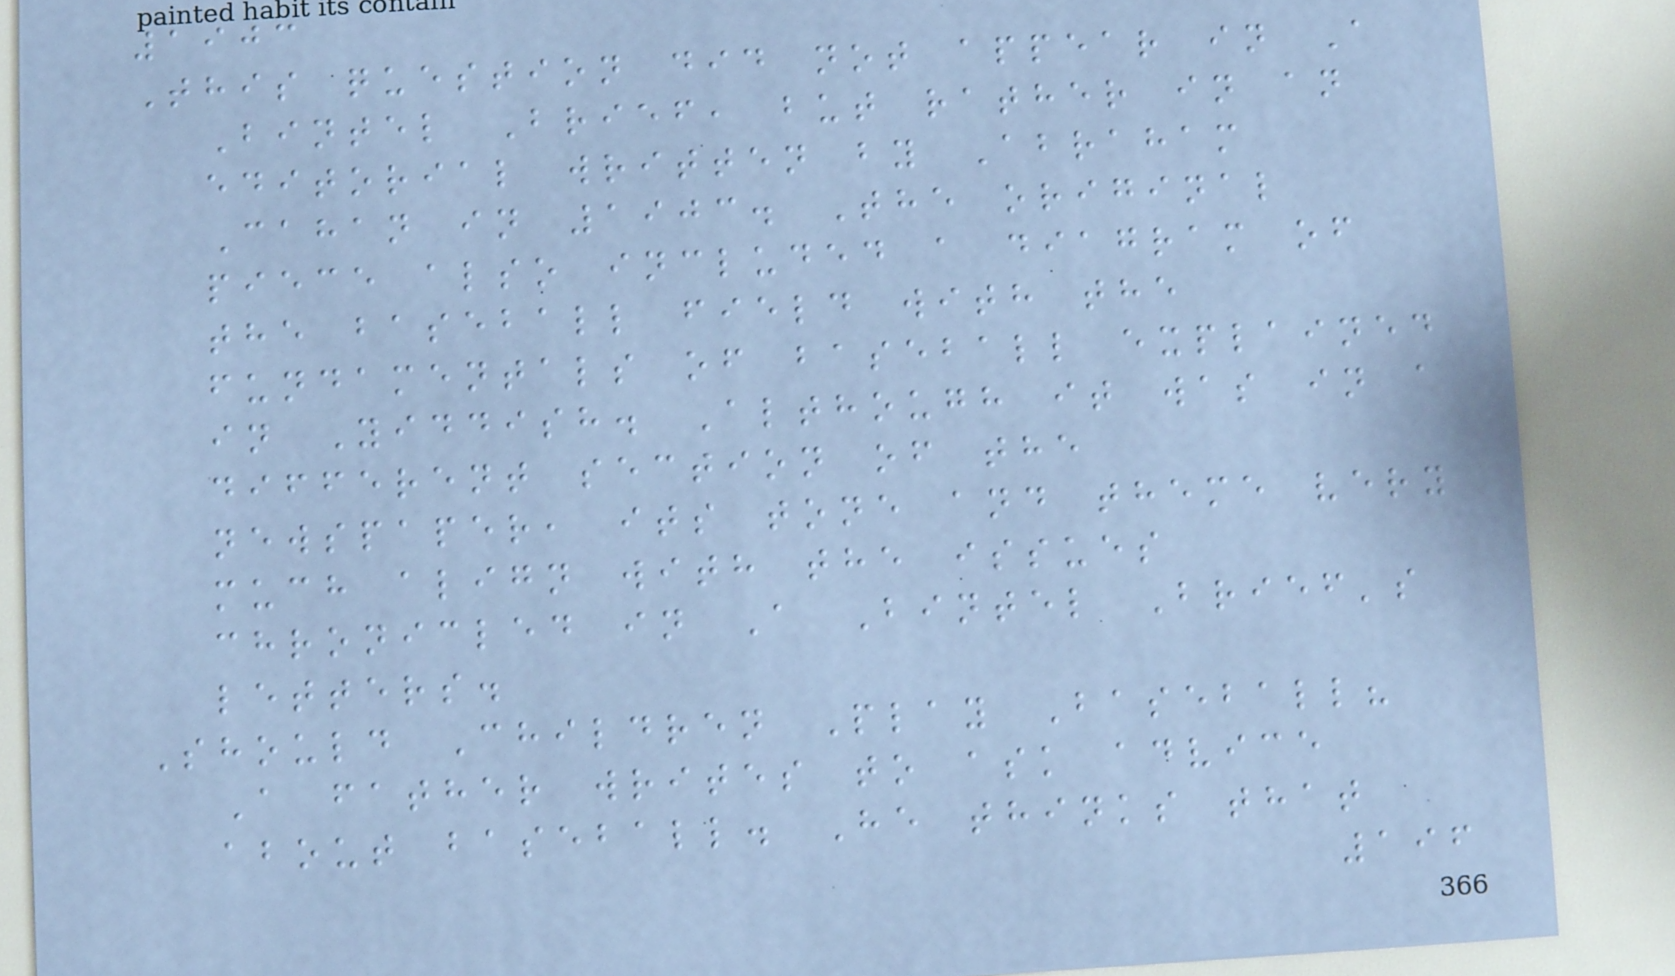1903
This question did not appear in A
Bintel Brief, but rather in an
editorial written by Abraham
Cahan in 1903. The original
piece also included a diagram of
the baseball field with the
fundamentals of baseball explained
in Yiddish. Although it was in a
different section of the
newspaper, its tone and theme very
much align with the issues
chronicled in A Bintel Brief's
letters.
Should Children Play Baseball?
A father writes to ask advice
about baseball. He thinks that
196
